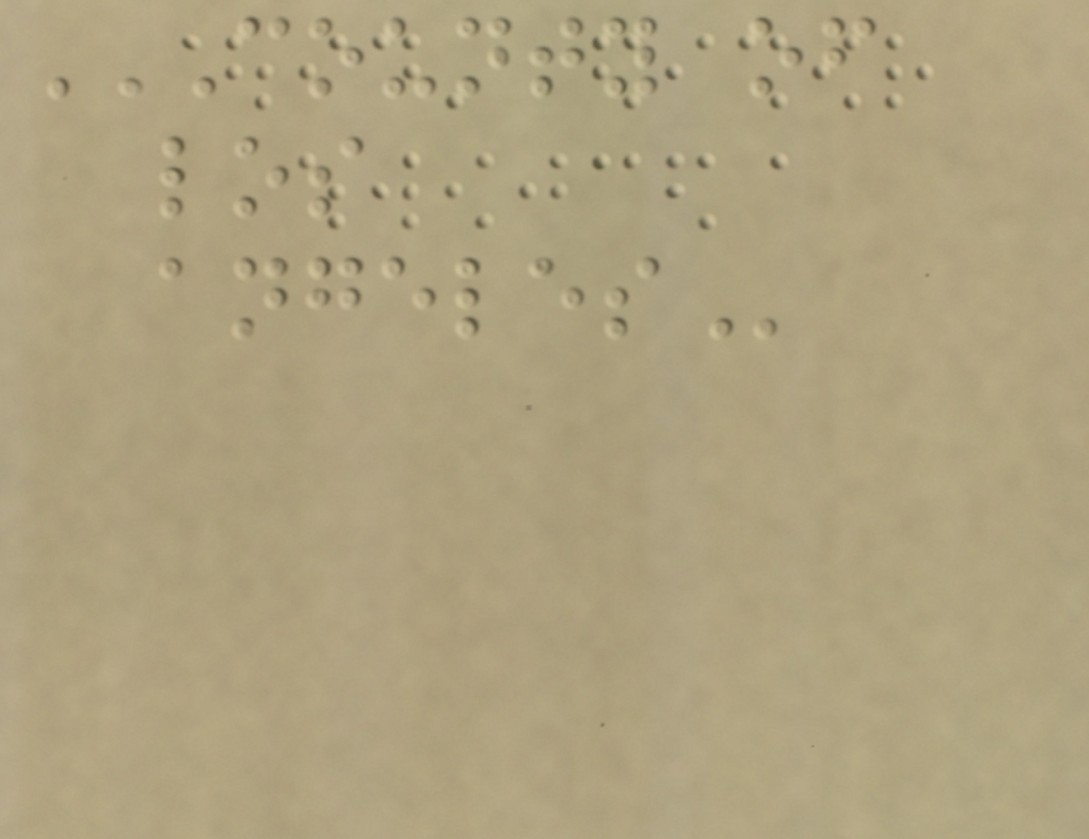COUNTY OF
LOS
ANGELES
